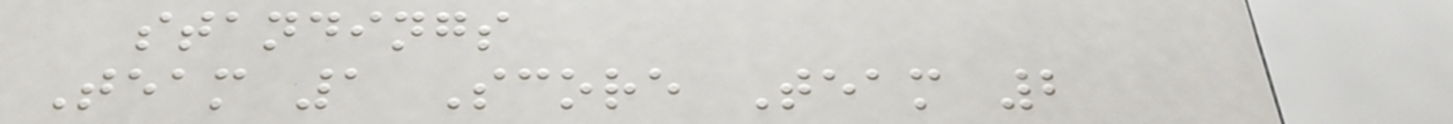standings
Team 1 Score Team 2
